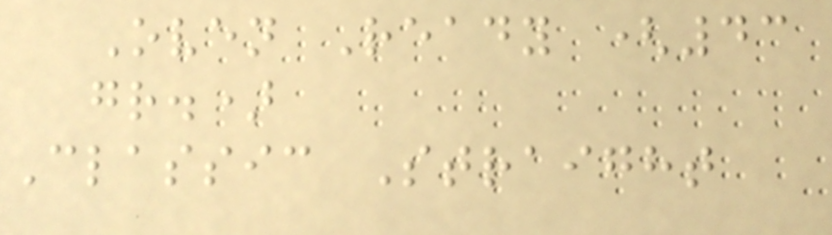Oven Ready (43
gr.)
Classic Straight
